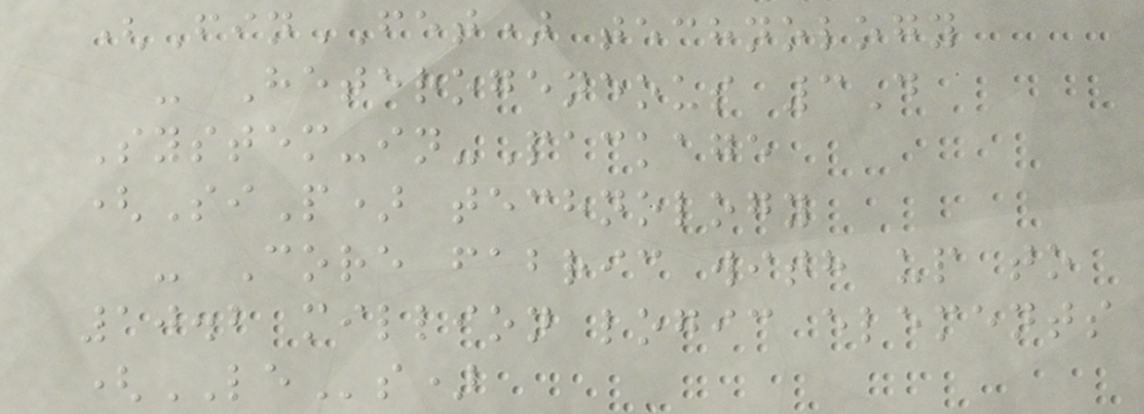(FinFET) technology
- Heterogeneous 3D
System-in-Package
(SiP) technology
- Core fabric with up to
10.2 million logic elements
(LEs)
